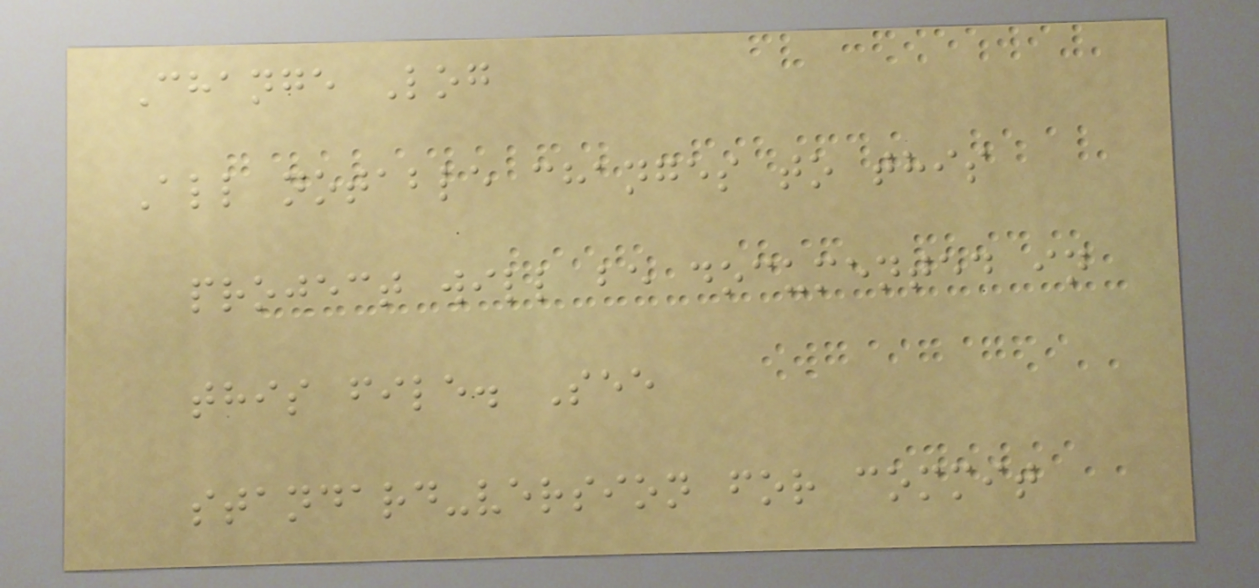Change Log
All notable changes to this
project will be documented in
this file. See
standard-version for commit
